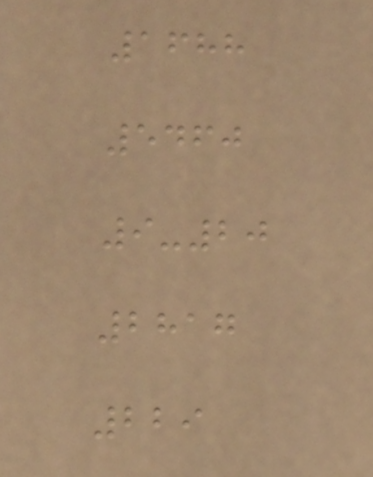1688
5460
9-20
2817
229
